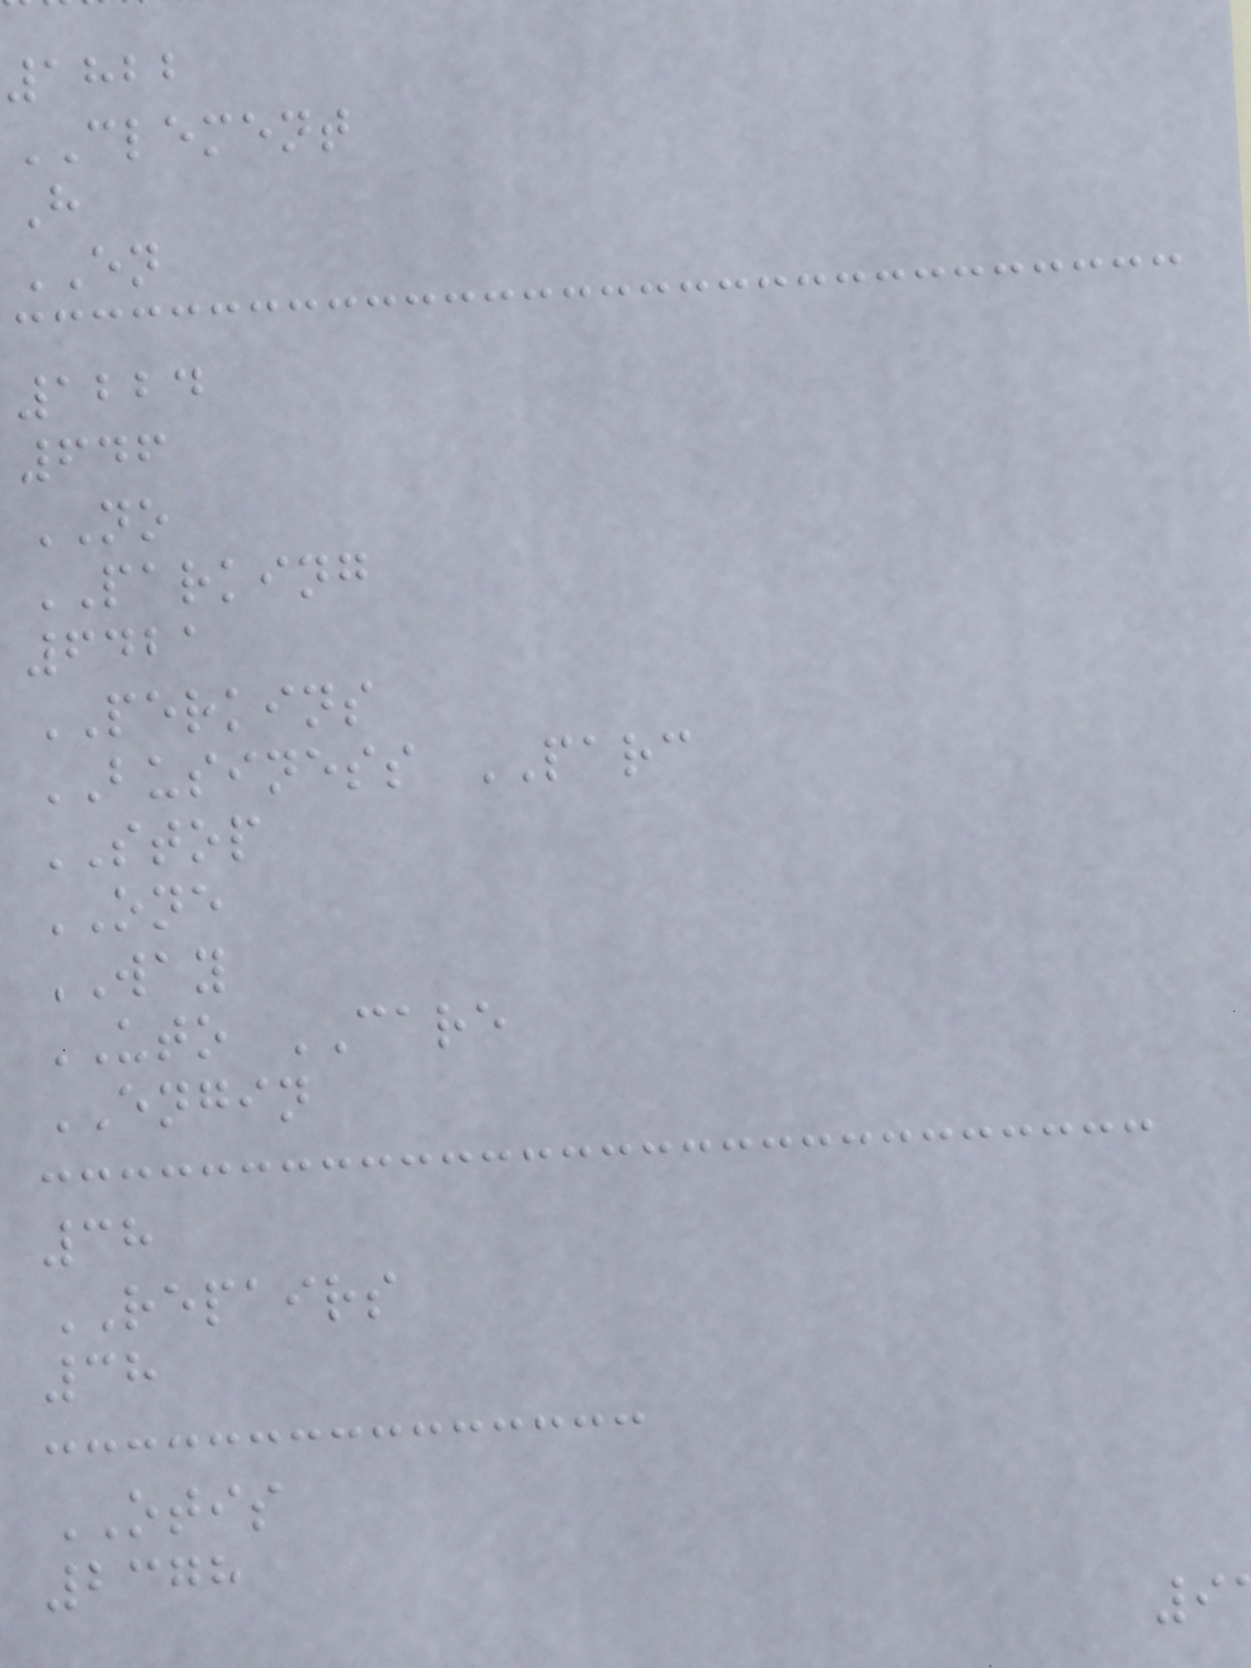1822
CLEMENT
H
EN
1224
646
NO
PARKING
6421
PERKINS
BUSINESS PARC
STOP
ONE
WAY
UTO CARE
ENGIN
38
REPAIRS
38
OTIS
2378
